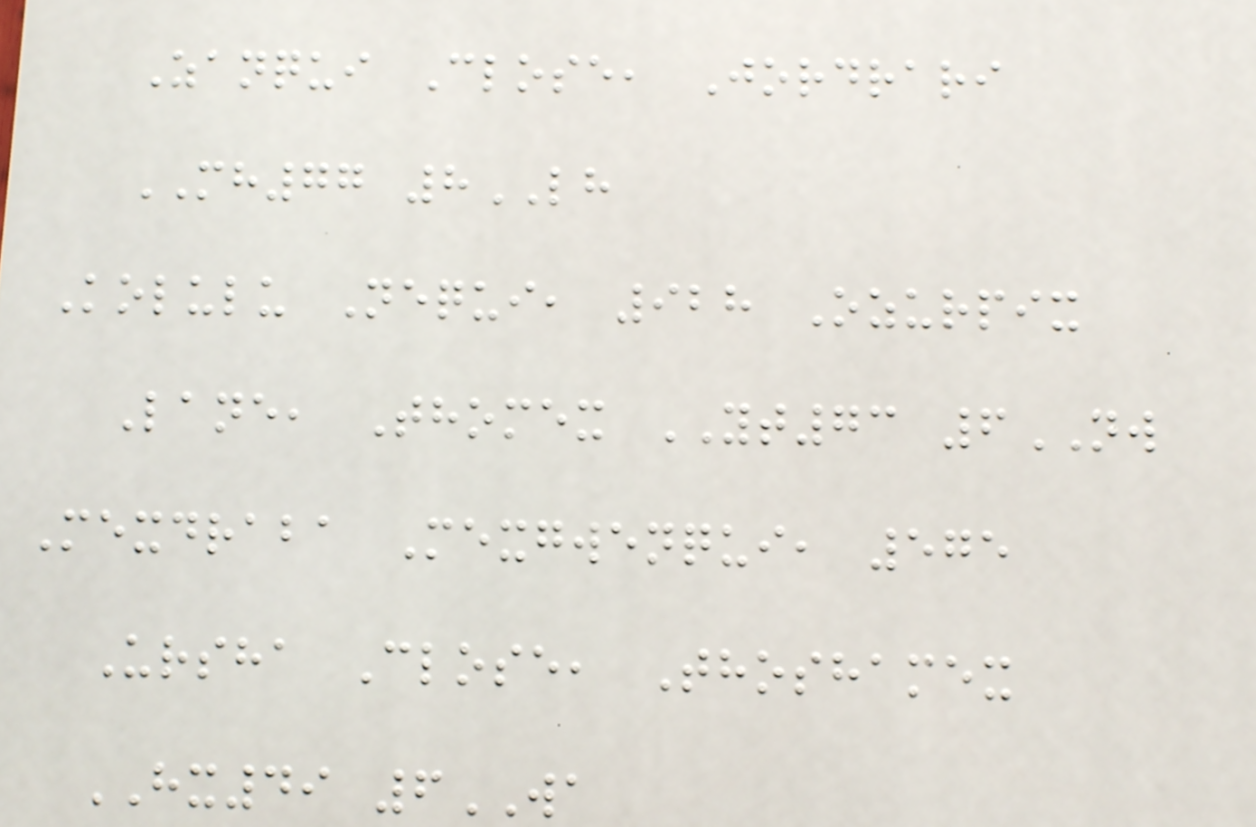Zanqui Close, Jordrari
MH77 8LH
Kolulu Nequi, 928 Ozurpix
Lane, Thomex YT73 6NW
Mexdraba Mexgwenqui, 575
Ursha Close, Thoshamex
HX49 6WA
